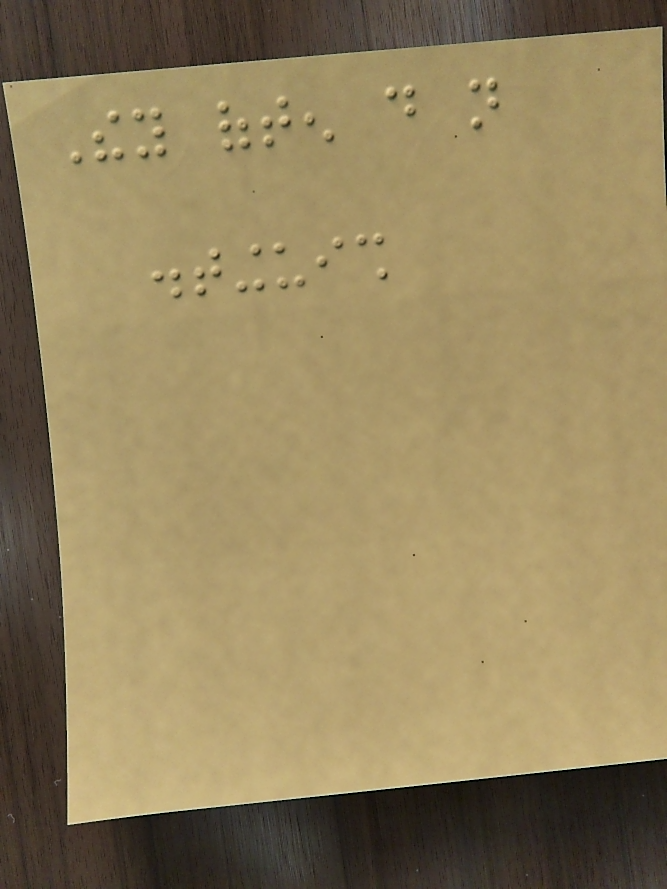They often do not
distinguish
